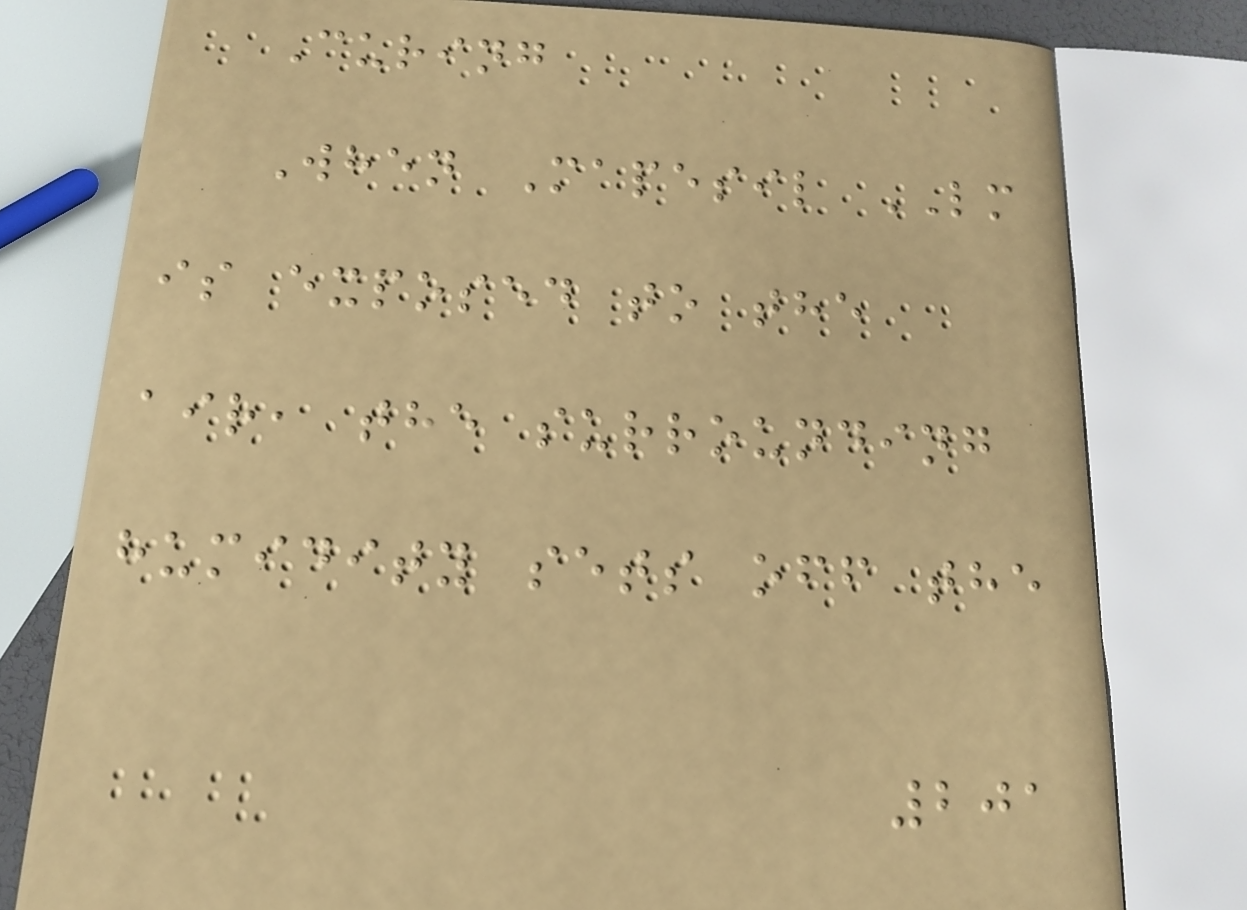Curing
When Mapesil LM
is exposed to the
air, the surrounding
humidity sets off the
201
